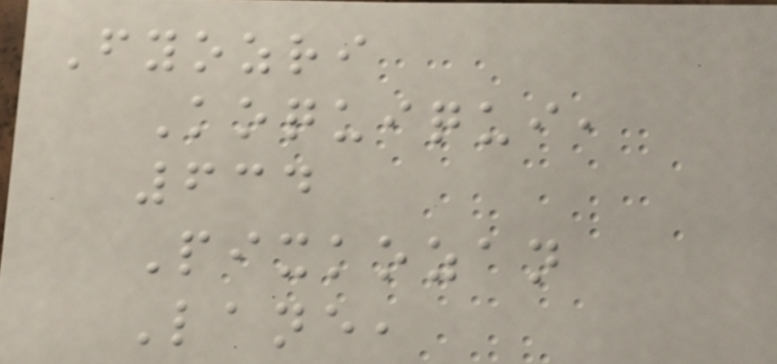Fyozri
Koquiqui,
634
Pixkozan
Lane,
